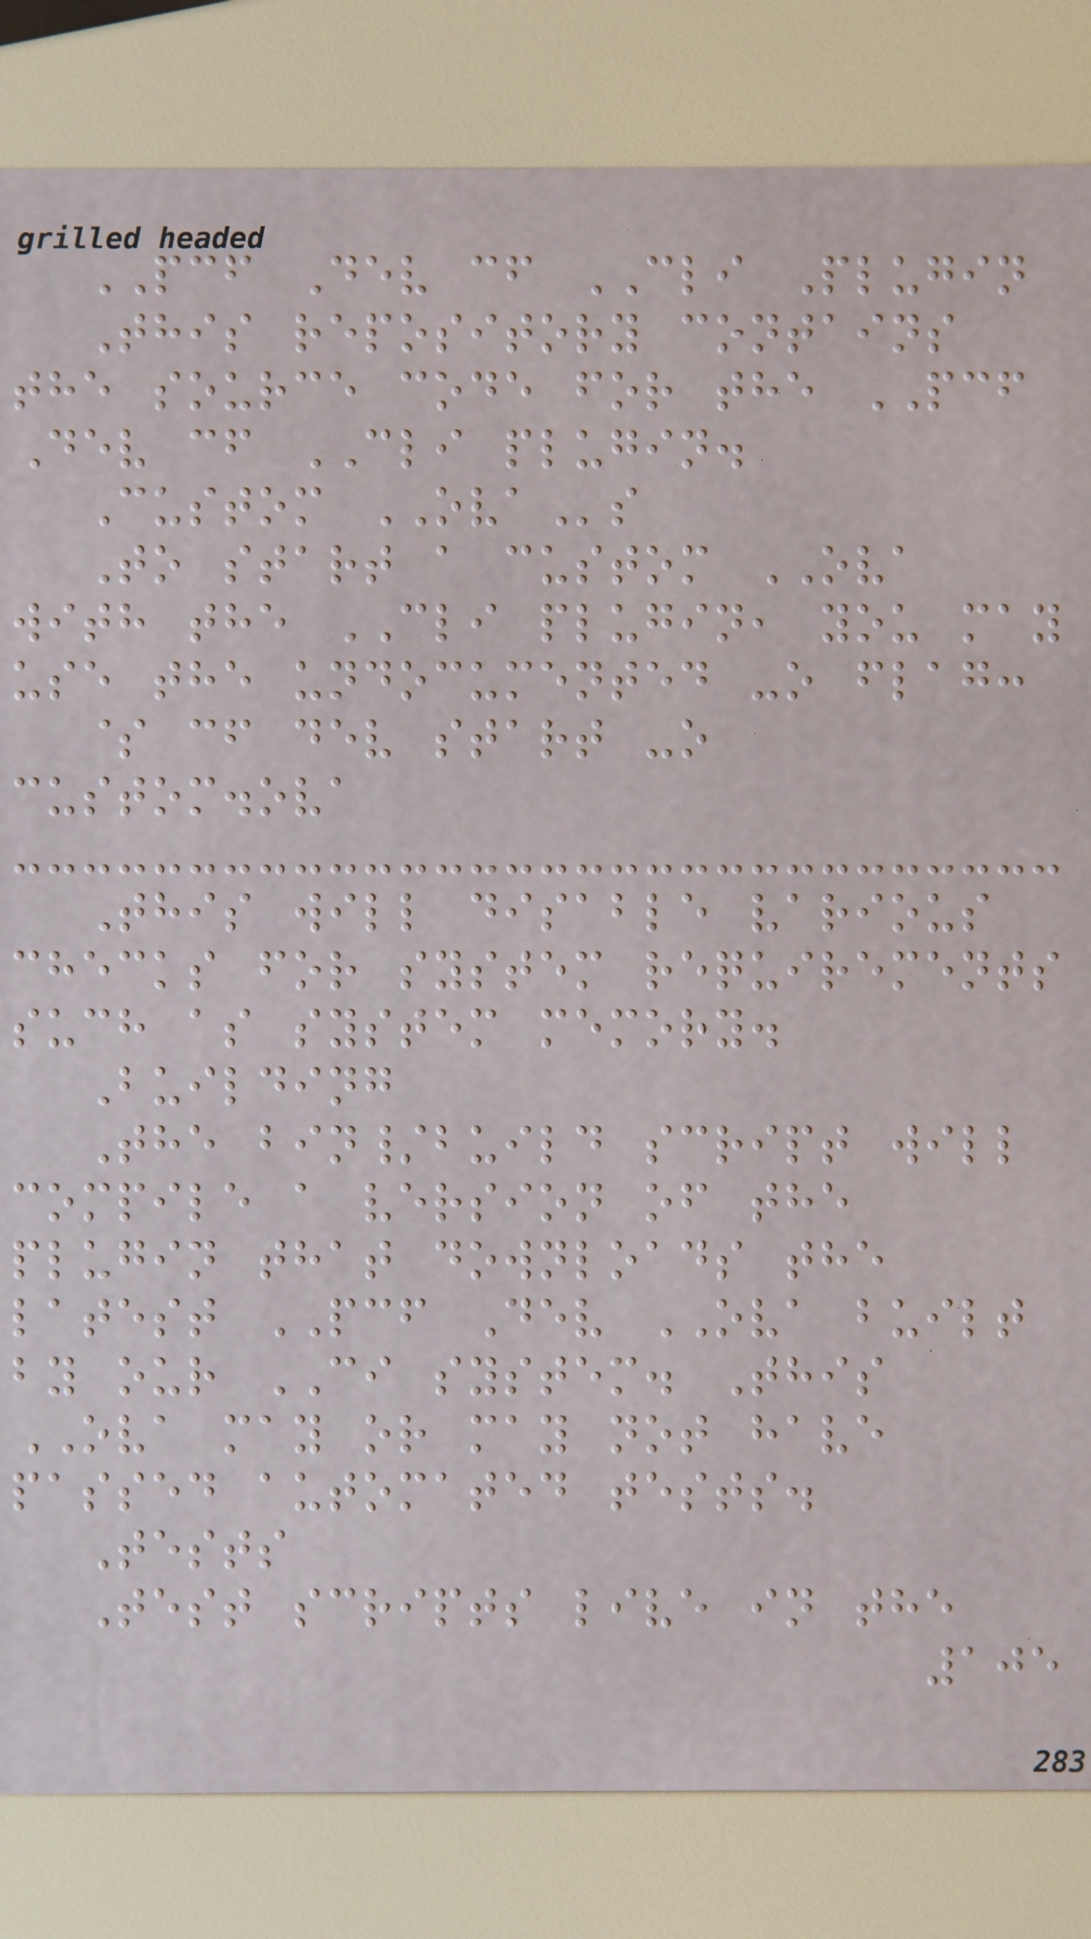PCF Dev cf CLI Plugin
This repository contains
the source code for the PCF
Dev cf CLI plugin.
Custom OVAs
To start a custom OVA
with the CLI plugin, you may
use the undocumented -o flag:
$ cf dev start -o
custom.ova
This will disable various
checks for system requirements
such as system memory.
Building
The bin/build script will
compile a version of the
plugin that downloads the
latest PCF Dev OVA built
by our CI system. This
OVA may or may not have
passed automated tests.
Tests
Test scripts live in the
105
